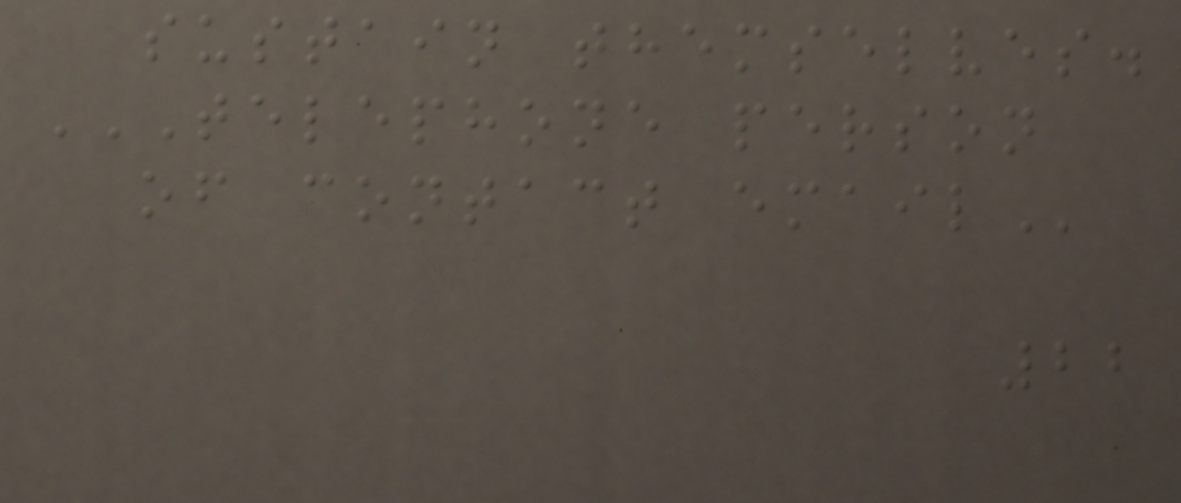sustain themselves.
TELEPHONE PERSON
OF CONTACT EMAIL
22
